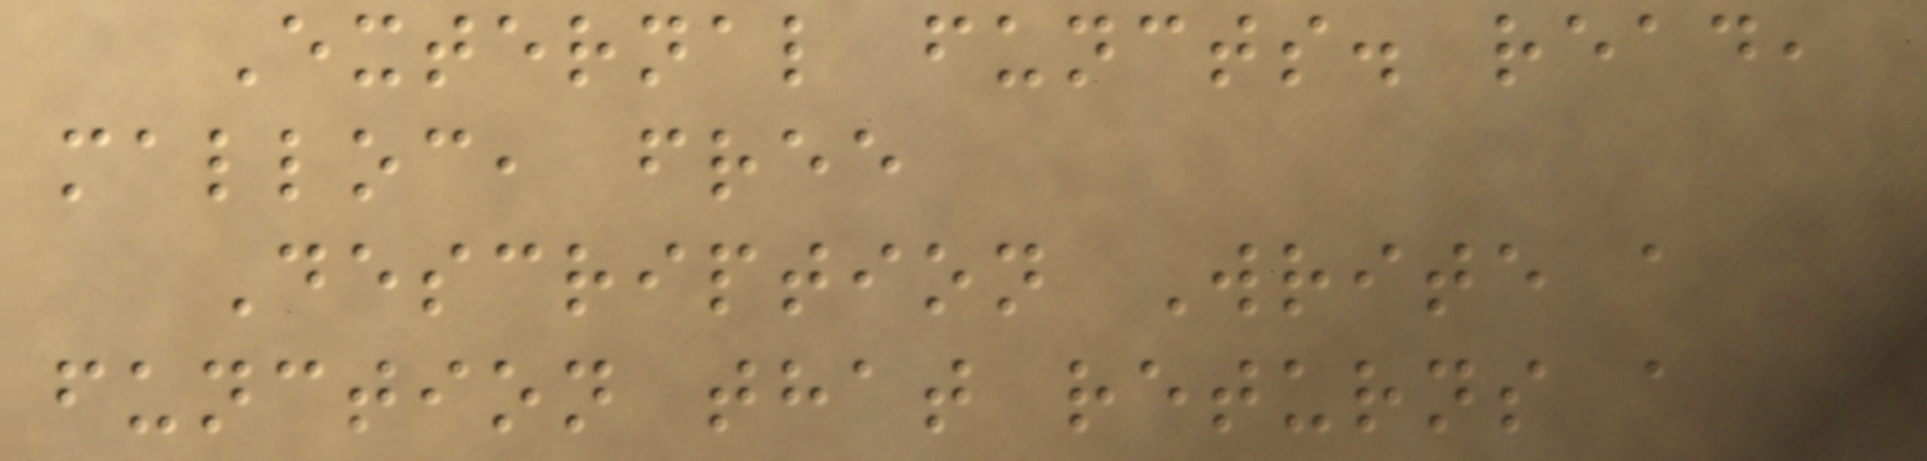External functs. read,
malloc, free
Description Write a
function that returns a
